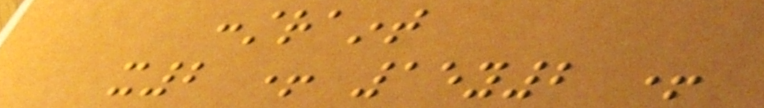constraint
x2 + 15y2 +
